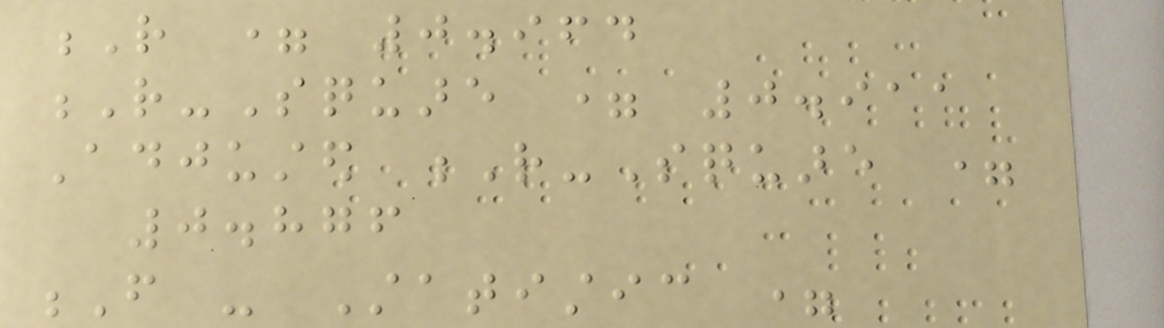R = 0.964
R-Square = 0.911
Adjusted R-Square =
0.876
F - Statistic =
